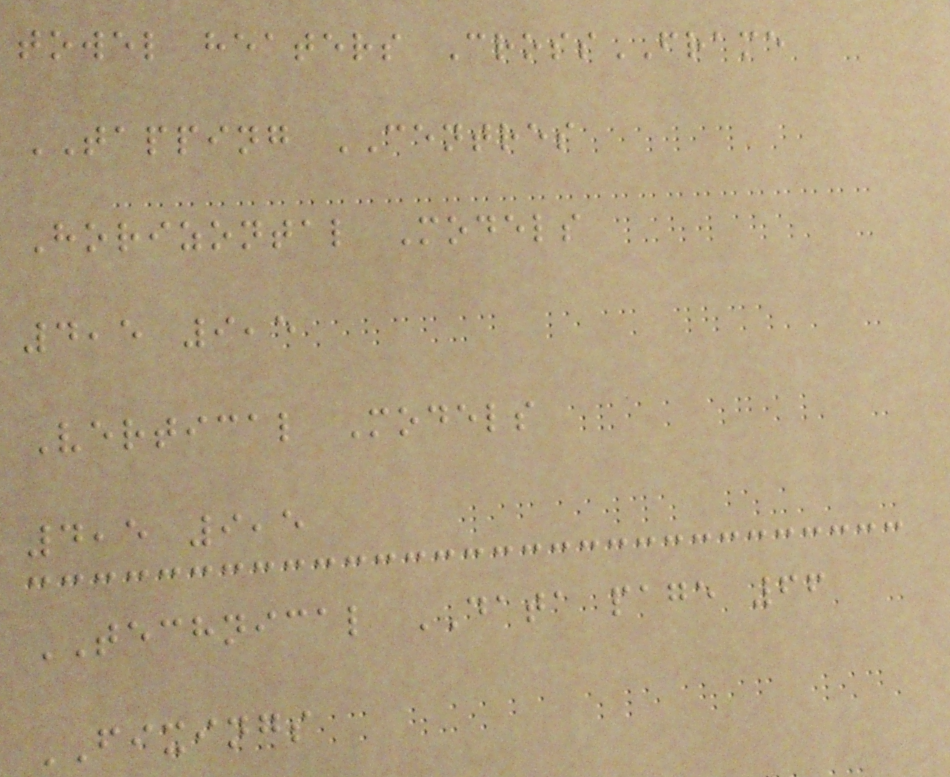towel heaters CrossFRAME
TAPPING CENTRES
Horizontal Models
4,5 9,5
Vertical Models
4,5 9,5
TECHNICAL DATA page 66
FIXINGS
